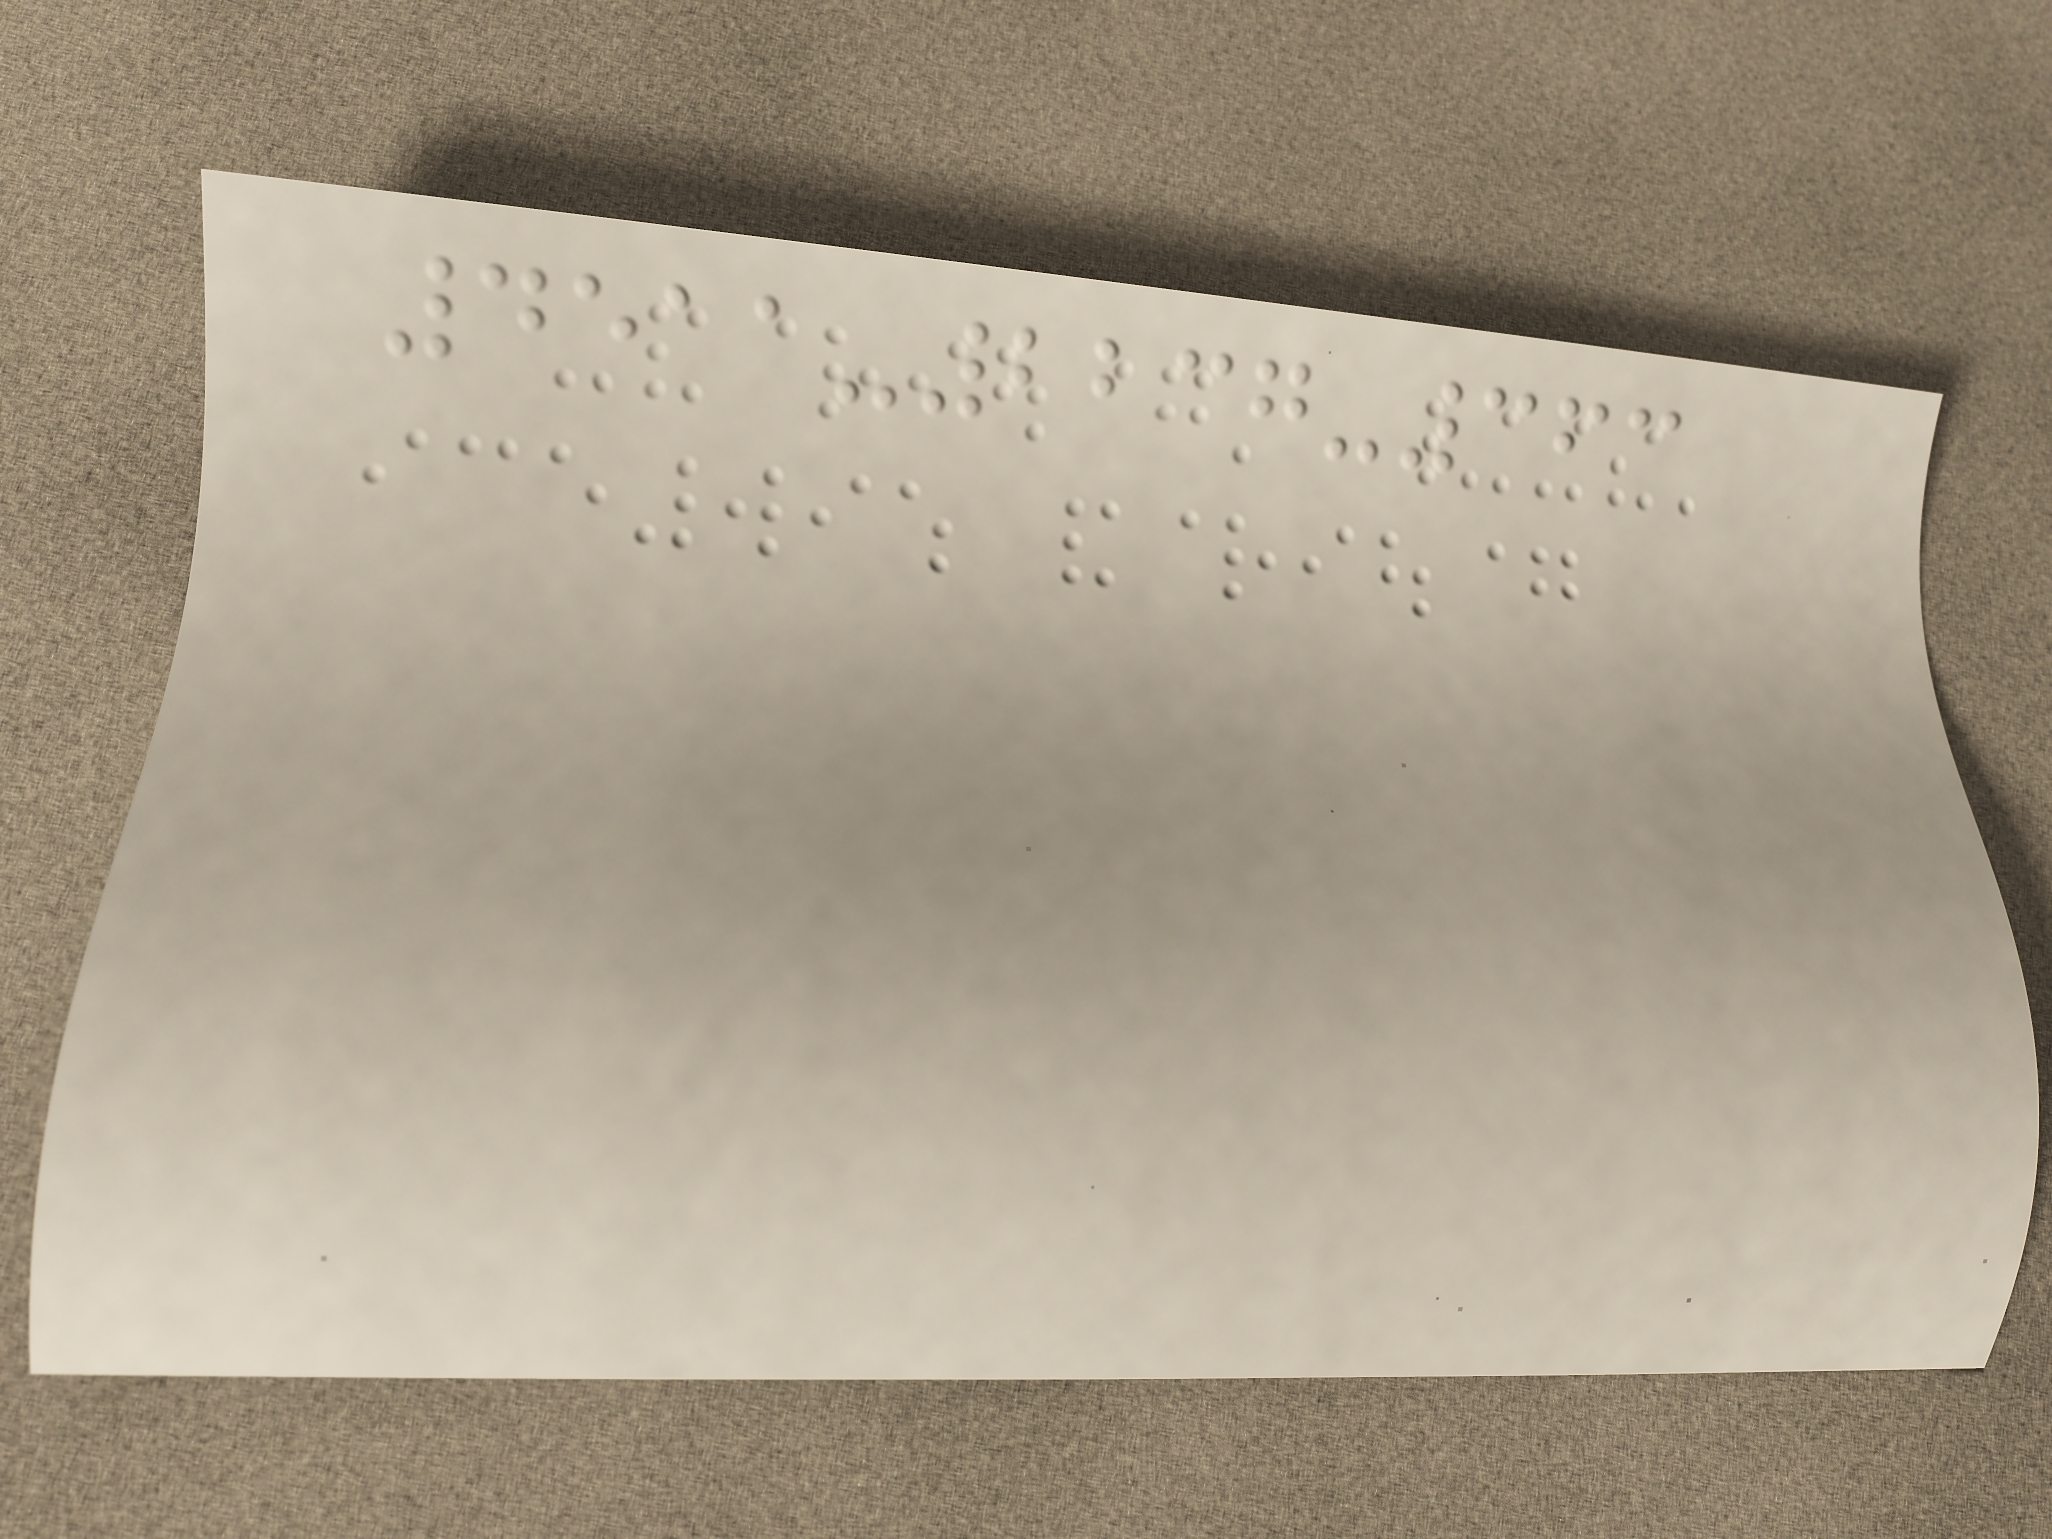4511-2237-363
